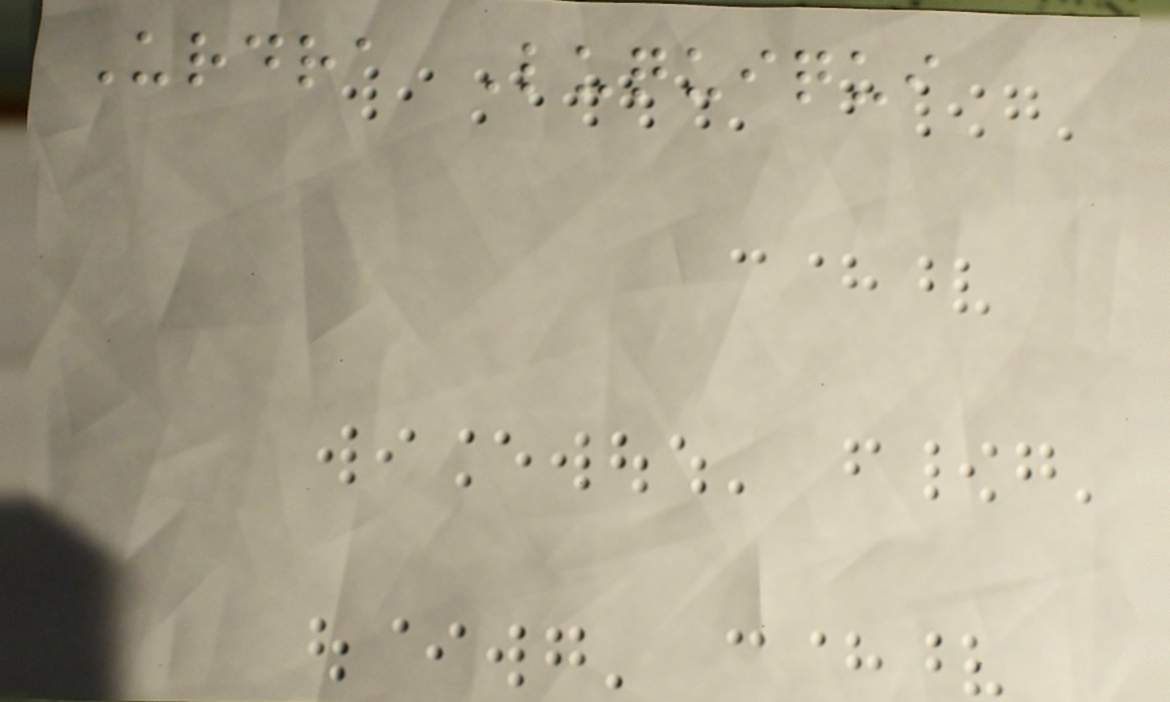Urdra Luquiqui
